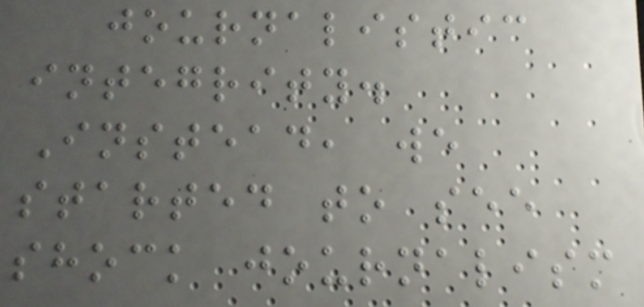journalistic
integrity.
Instead, we
started to see
shock journalism
